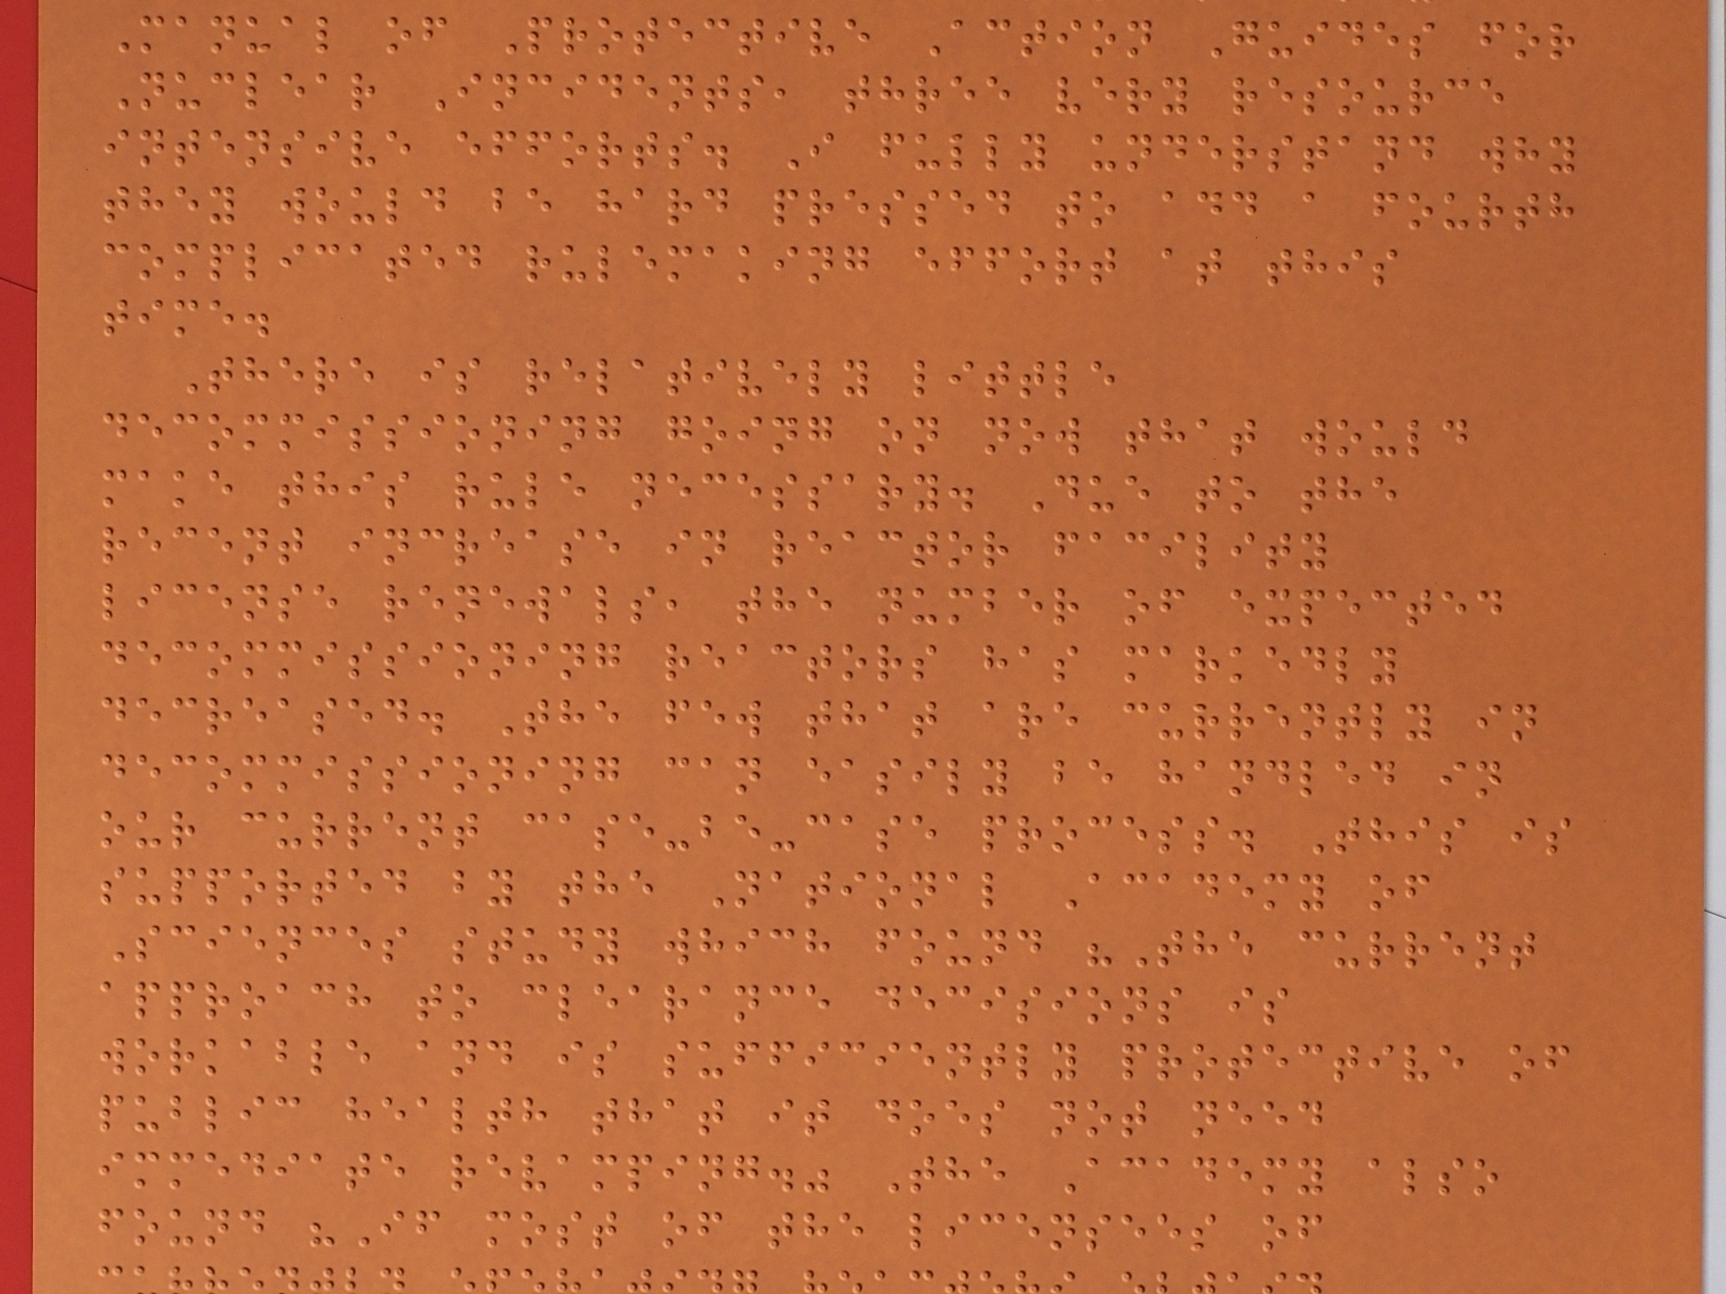Manual of Protective Action Guides for
Nuclear Incidents, three very resource
intensive efforts. I fully understand why
they would be hard pressed to add a fourth
complicated rulemaking effort at this
time.
There is relatively little
decommissioning going on now that would
make this rule necessary. Due to the
recent increase in reactor facility
license renewals, the number of expected
decommissioning reactors has markedly
decreased. The few that are currently in
decommissioning can easily be handled in
our current case-be-case process. This is
supported by the National Academy of
Sciences study which found "The current
approach to clearance decisions is
workable and is sufficiently protective of
public health that it does not need
immediate revamping." The Academy also
found "If most of the licensees of
